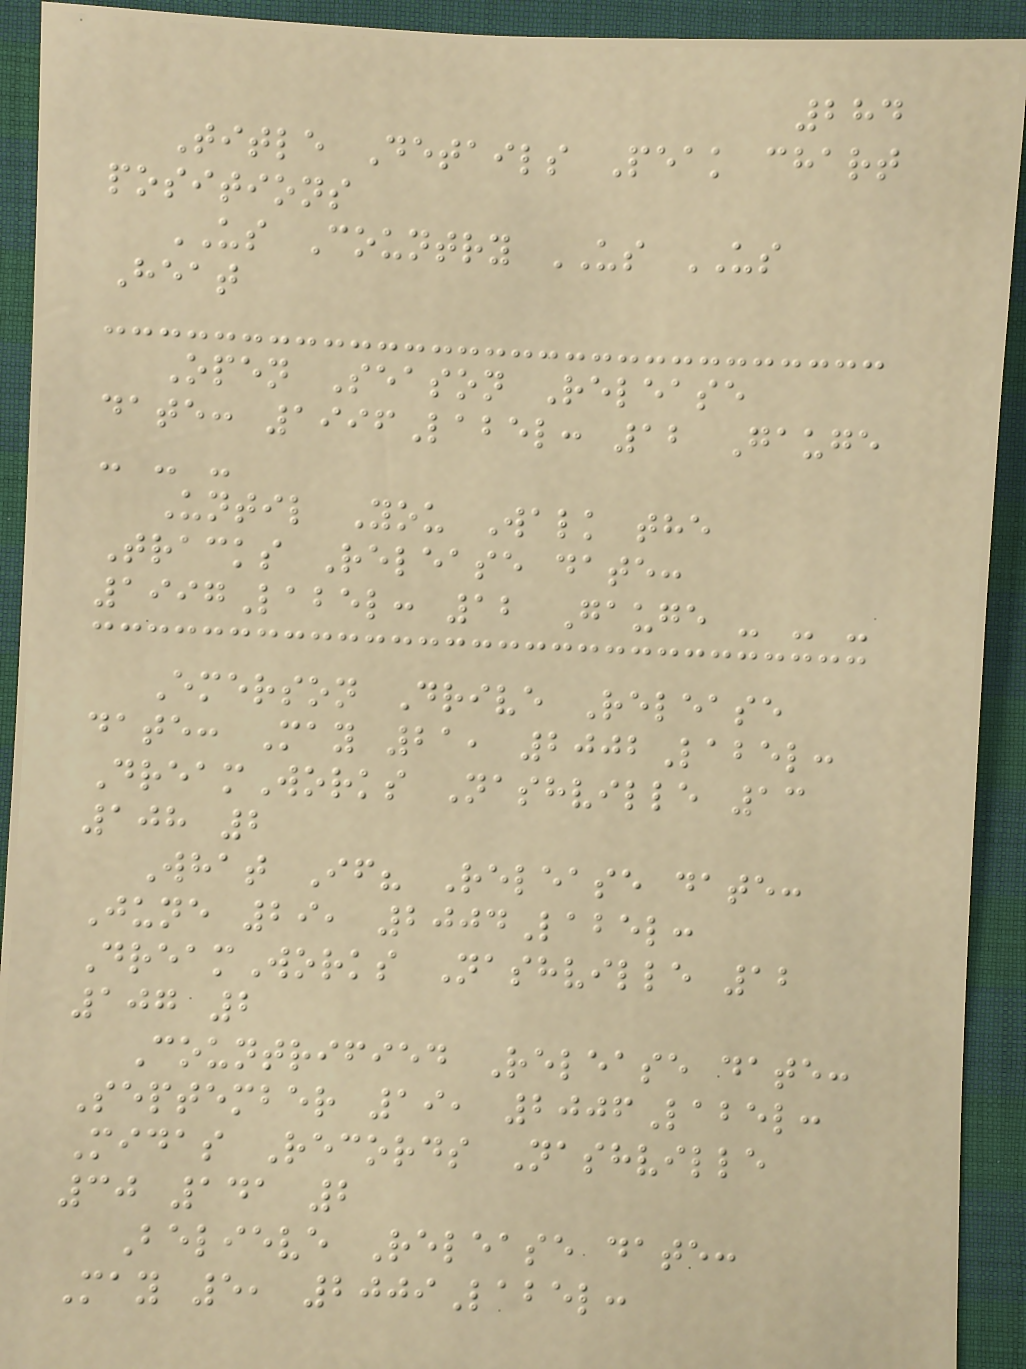284
Title Details Peak chart
positions
US Country US US
Heat
Open Season Release
date: 1996Label: 12 Gauge
- - -
Until You Walk the
Tracks Release date:
1997Label: 12 Gauge - - -
Emerson Drive Release
date: May 21, 2002Label:
DreamWorks Nashville 13
108 2
What If? Release date:
June 29, 2004Label:
DreamWorks Nashville 12
107 2
Countrified Release date:
September 19, 2006Label:
Midas Records Nashville
30 141 2
Believe Release date:
May 5, 2009Label:
